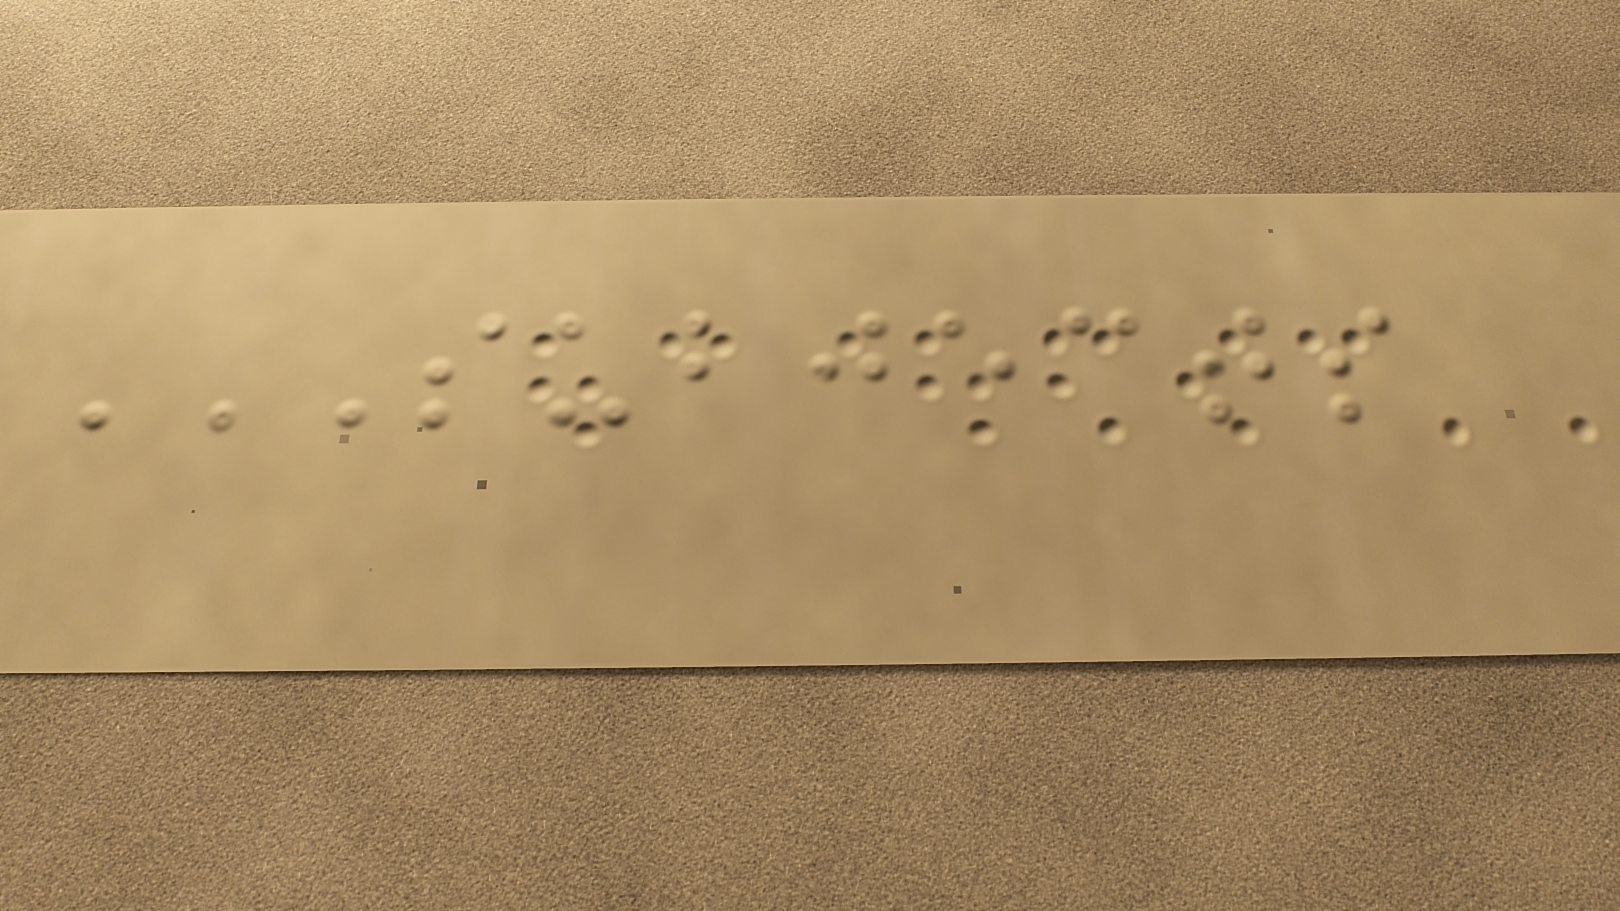SUBJECTS
